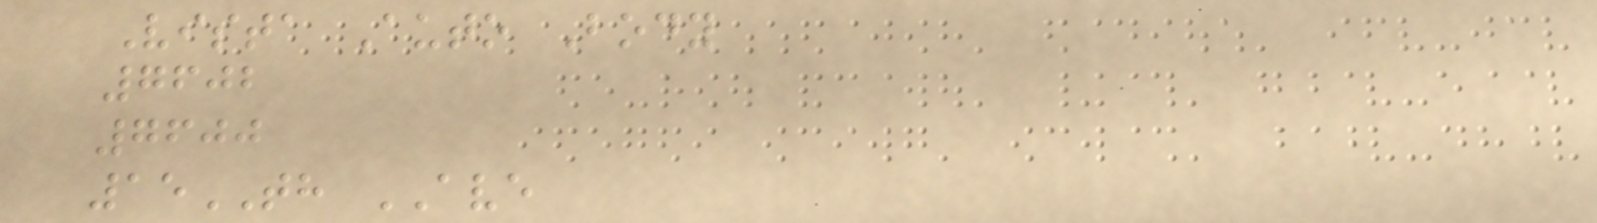Vista Auto Body
7602
7600
15TH AVE
